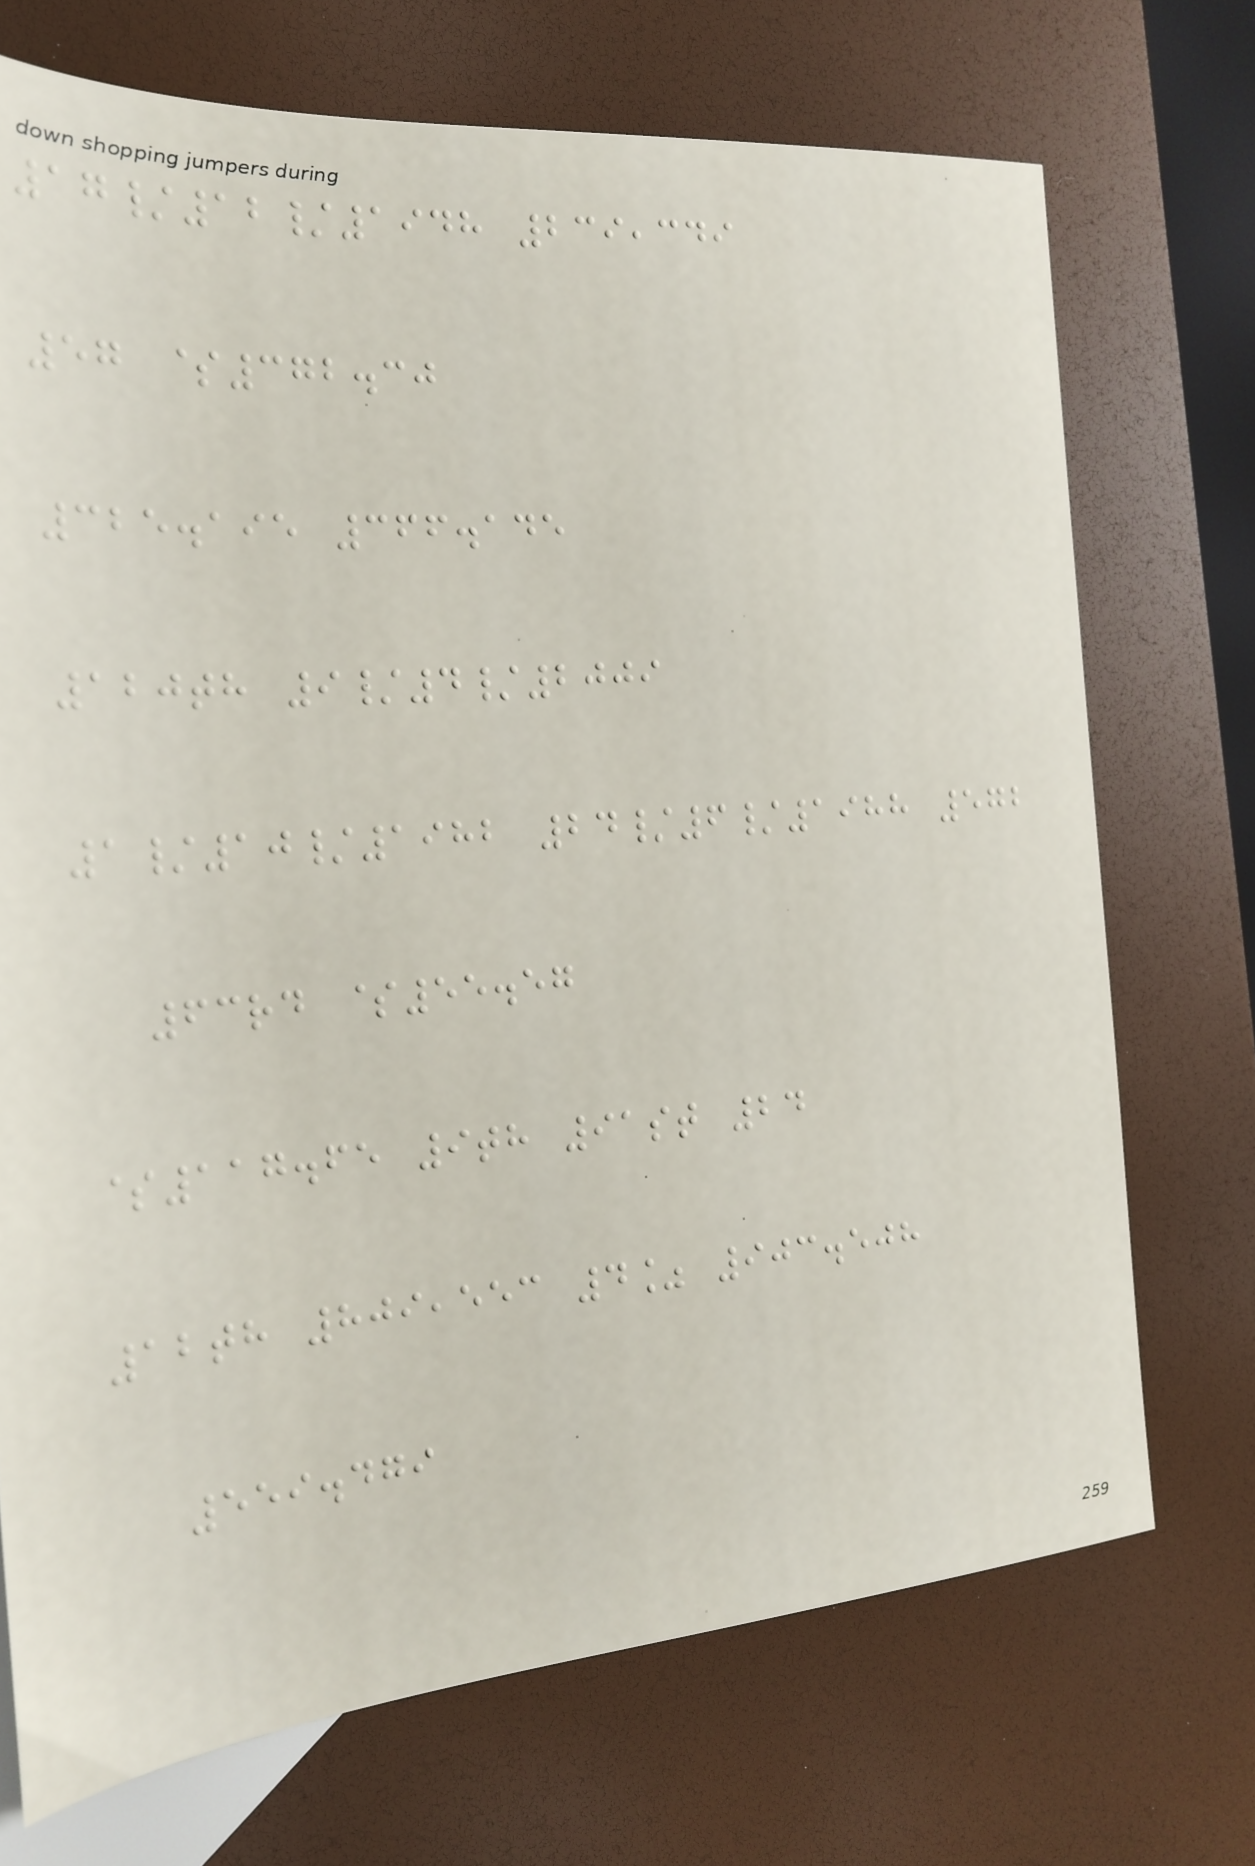17/12/1948 239,349
57 $372.30
325.195 366.145
120th 9/4/2009
1/10/1982 24/6/1988 572
63rd $55.57
$117.65 9th 91st 24
12th 809,553 4% 903.508
559.479
